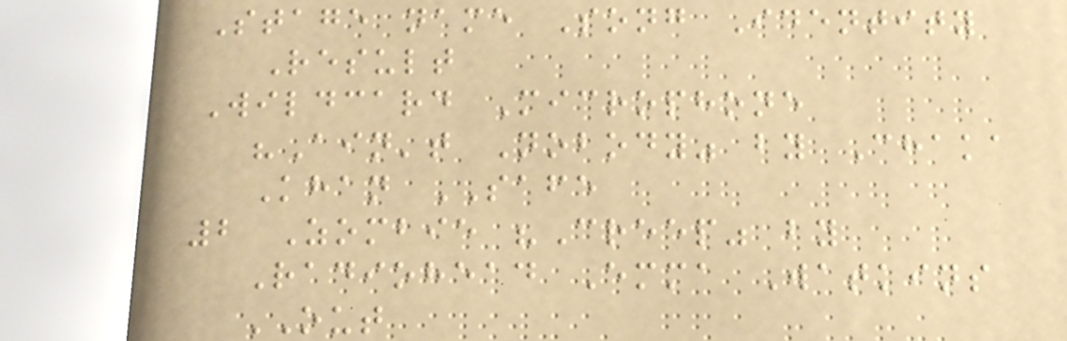Stage name Song Identity
Result
Wildcard Microphone
"Ain't Nobody" by Chaka
Khan SAFE
2 Zombie "Creep" by
Radiohead Emma Watkins
OUT
